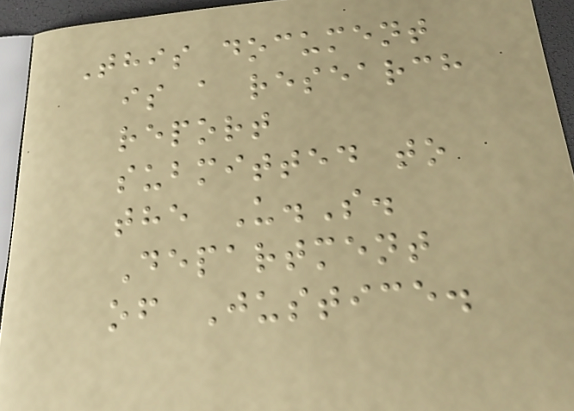This document
is a research
report
submitted to
the U.S.
Department
of Justice.
